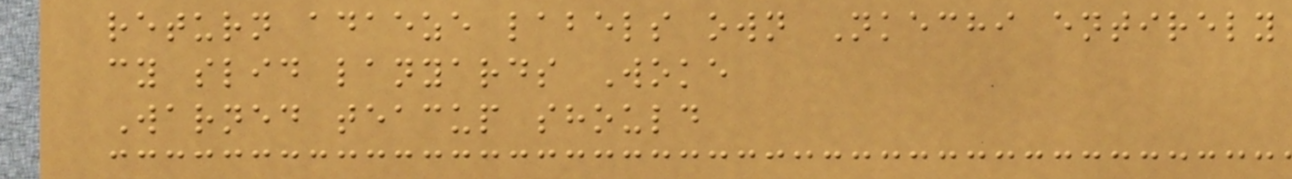return adaeze labels own Nkechi entirely
cy slid lanyards Woke
Warned teacup should
